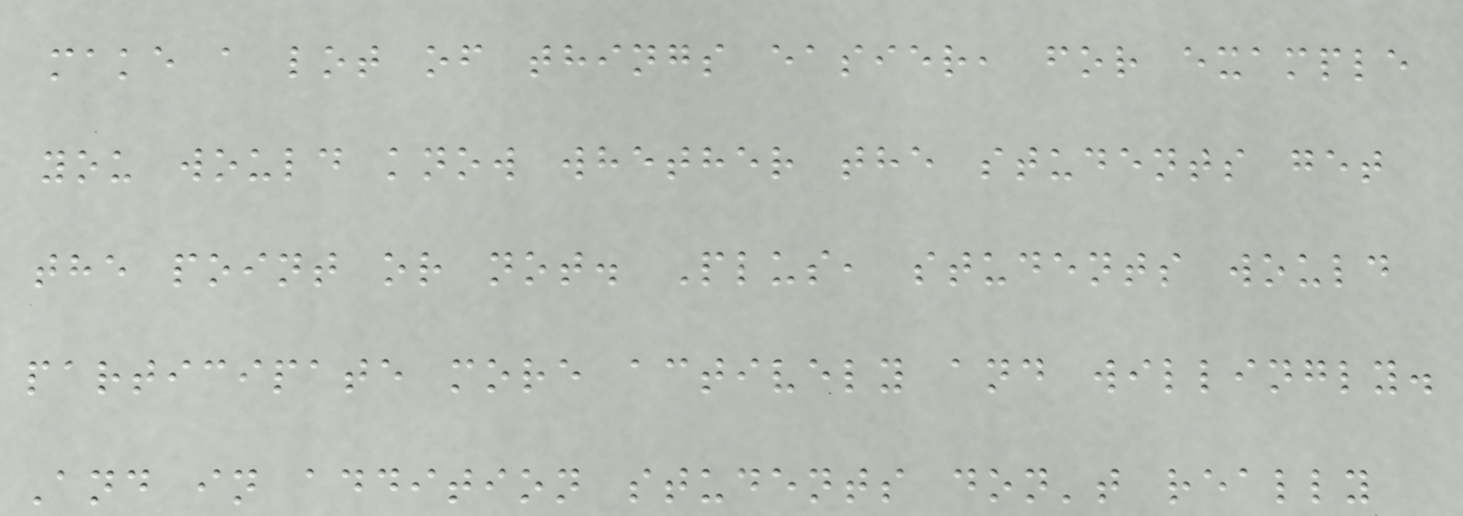make a lot of things easier, for example
you would know whether the students get
the point or not. Plus, students would
participate more actively and willingly.
And in addition students don't really
